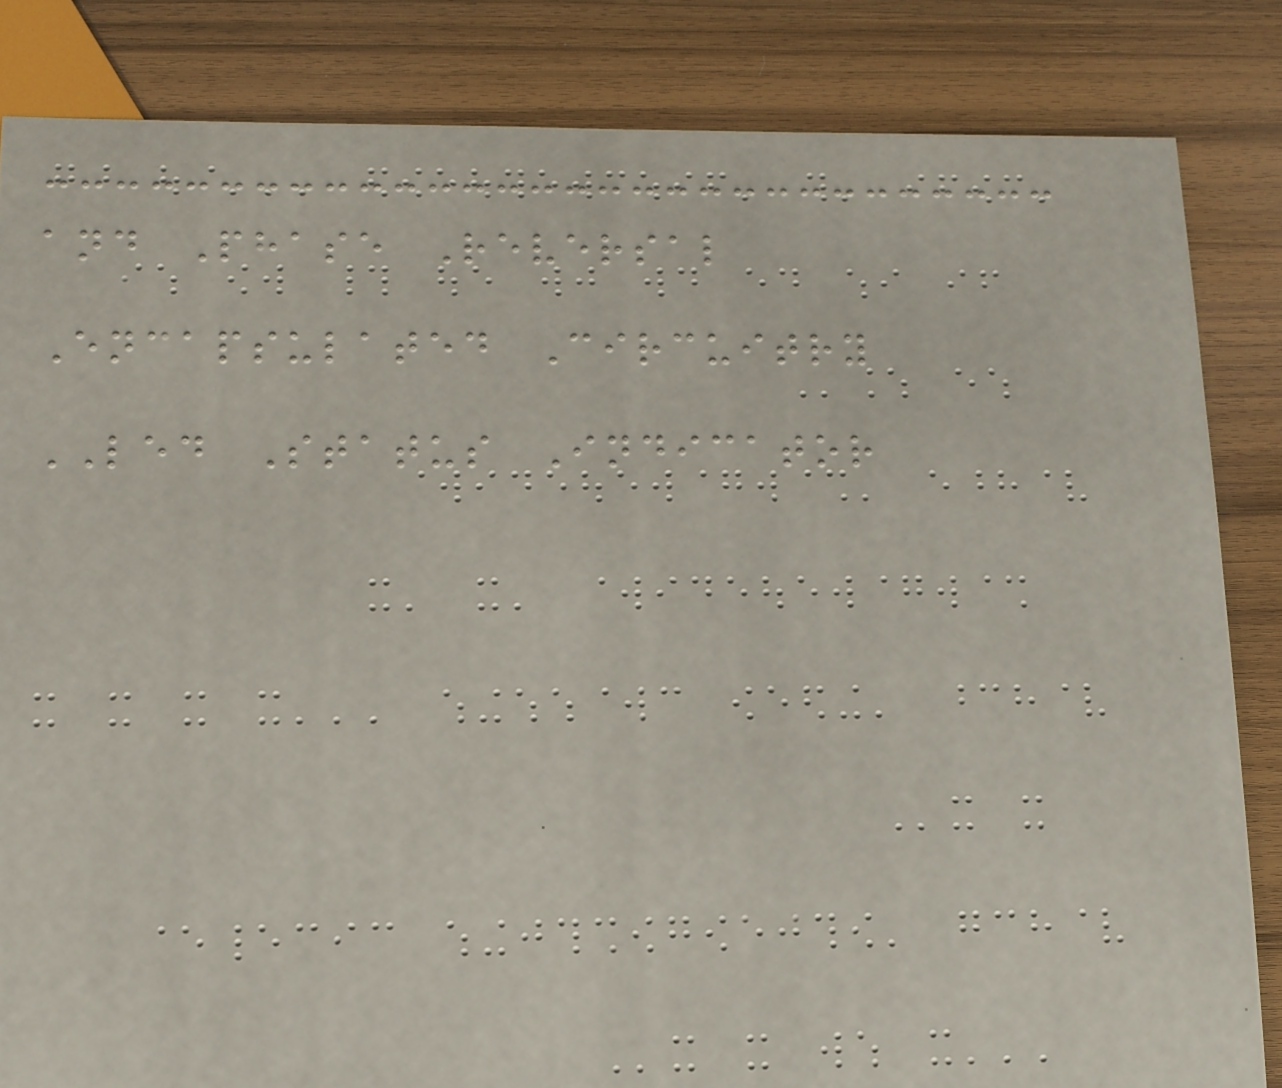and Phase Reversal
Encapsulated Circuitry
LED Status Indicator
